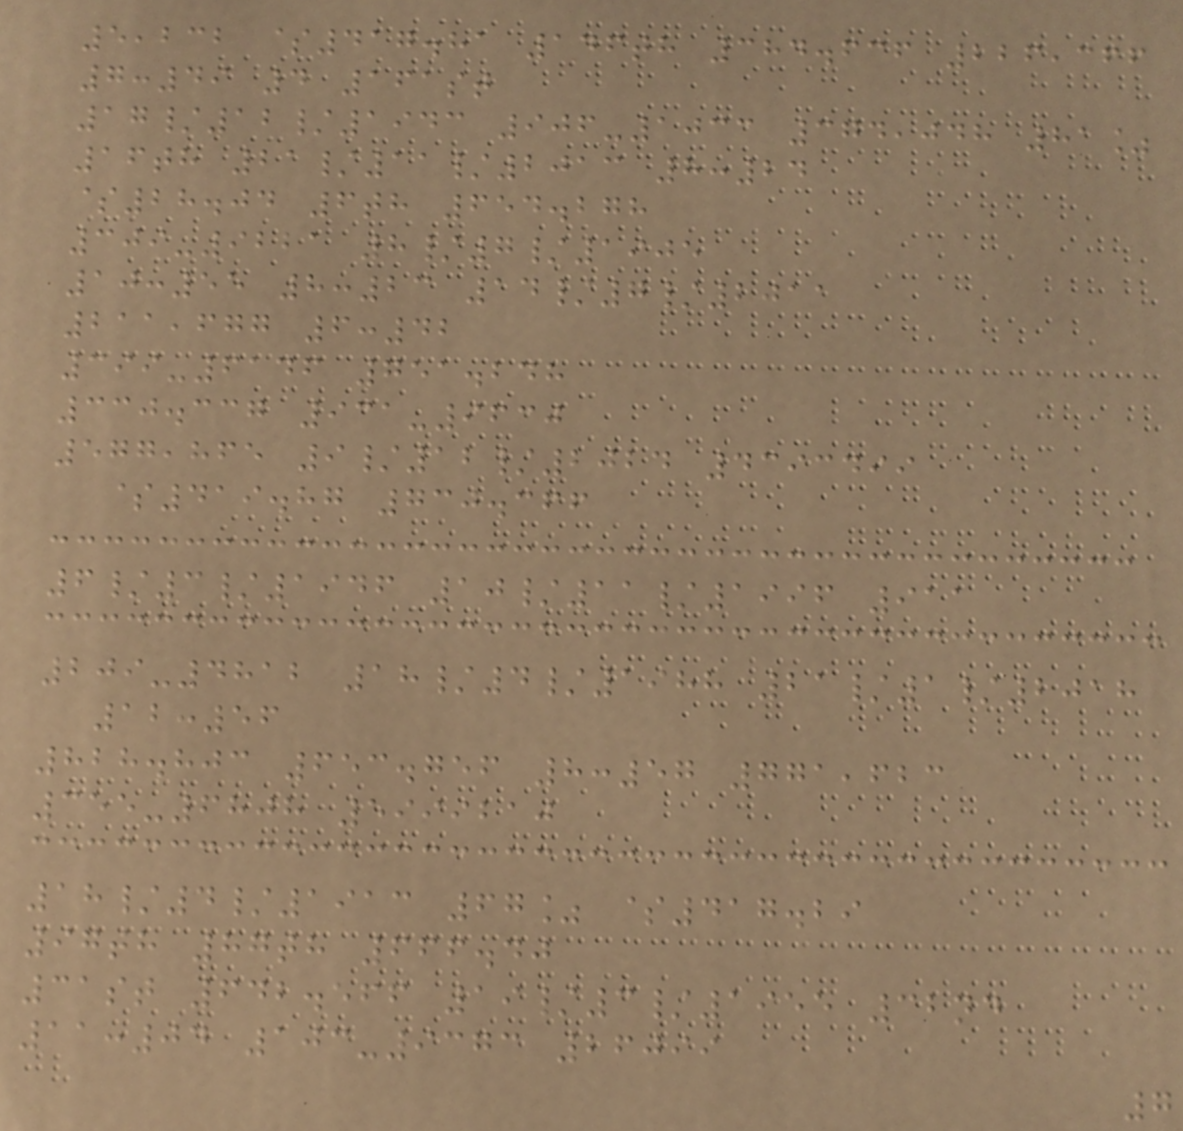5,232 $417.81 146th 384.636 226,366
7:49 4 161st
17/12/1943 906-1033 374,048 81%
16th 21/11/2013 8:24
$28.04 6th 654.278
309-9221 8/7/1905
10:55 8:23 14/7/2011
211,677 6:42
399-6146 751.248
330.337 931-9630
577,865 9/12/2024 4393499
$419.87 730.366
6/3/1946 10/11/1996 911
209-4812 18/4/1988 21/1/2018
12:56
828.803 653.756 8:57 771,623
355-6808 5999210
18/4/1913 67% $417.29
97th 87th 666.40
31st 642.566 19/3/1955 32nd
11:04 103-9373 26099
7
